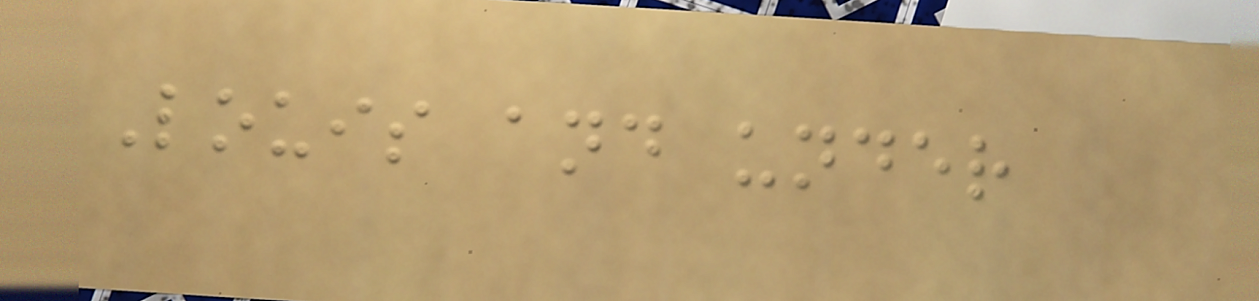Louis and under
